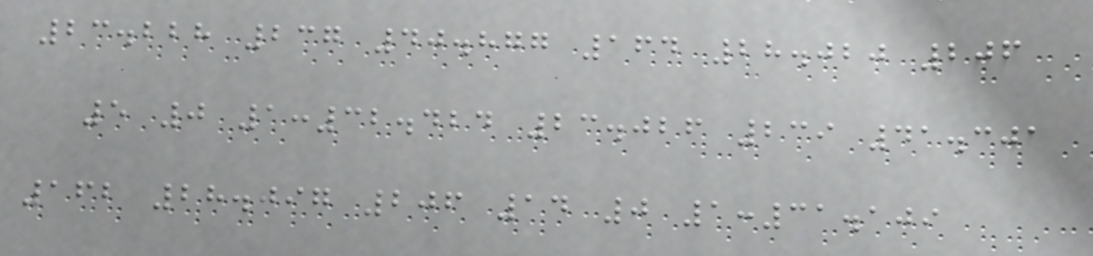23.228 237 40.877 164 28.020 206
5 0 1:32.424 23.026 239 41.301
162 28.097 206 14 0 1:31.109
